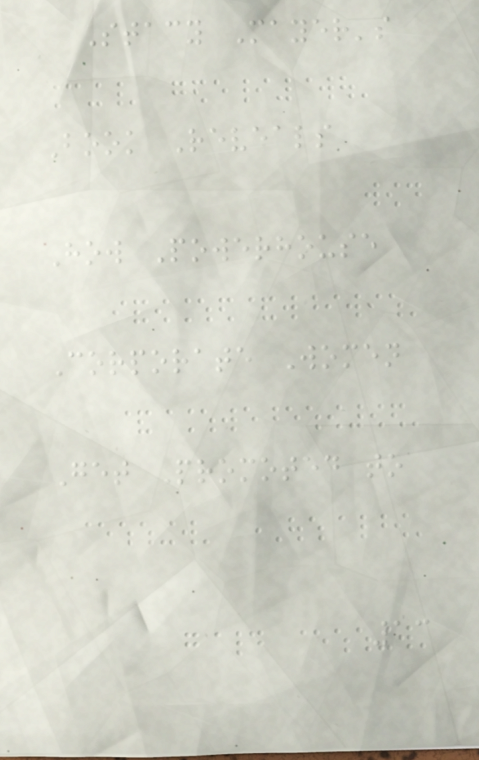Stacy Mayer's
Book Reveals
How Powerhouse
Corporate Women
Get Promoted to
13
